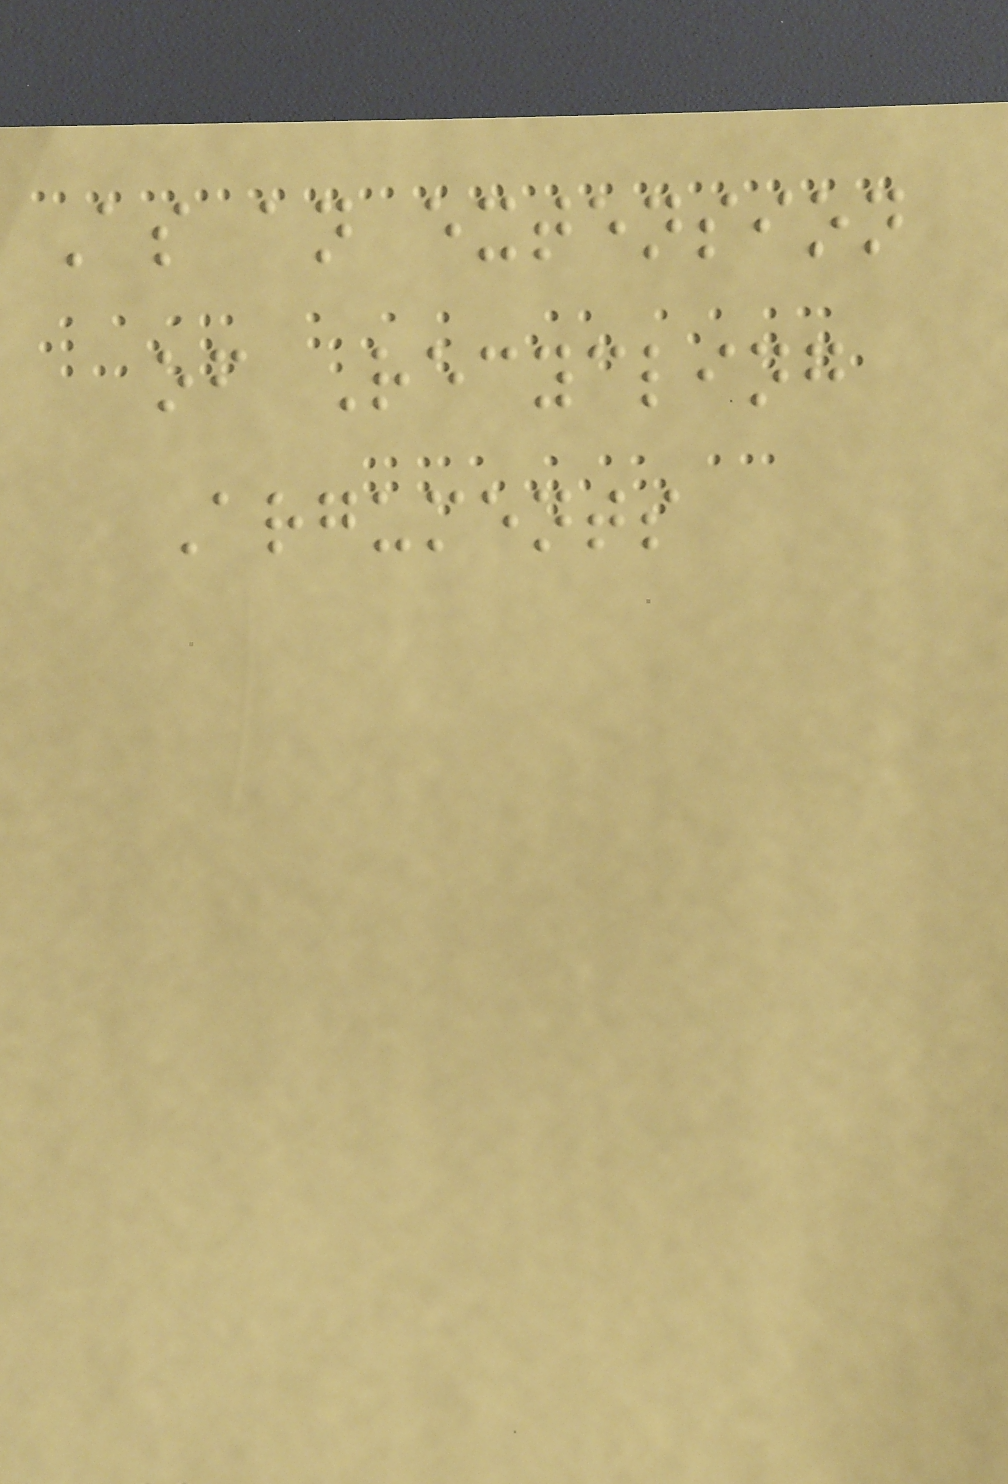As an extension
of Recycling
Arguments
